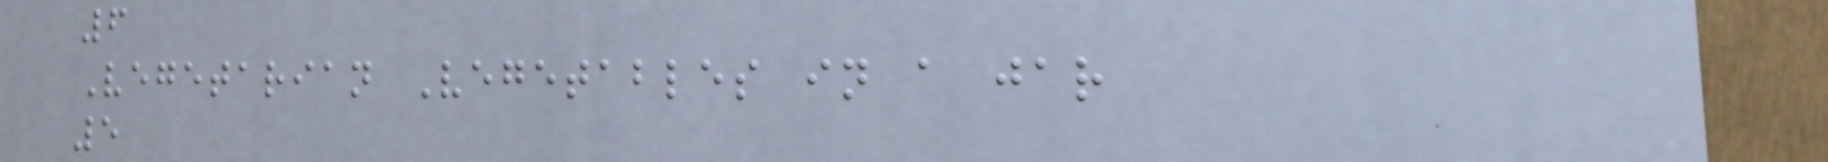6
Vegetarian Vegetables in a jar
5
